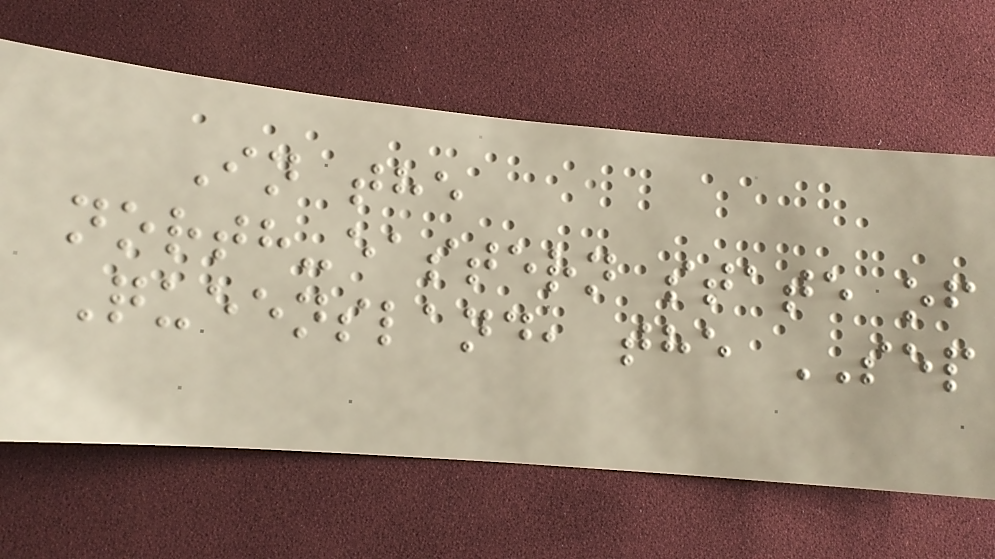In the
north-eastern state of
Queensland, the SEP
